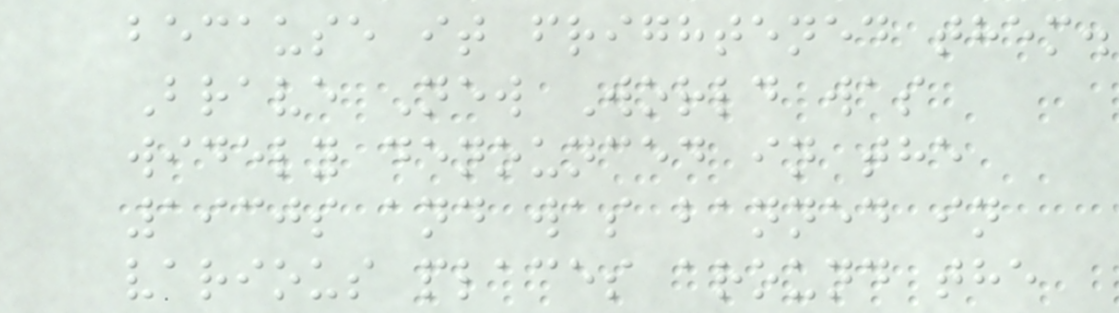because it frightened them.
Brave New World was
widely denounced in the
1930s and was banned in
various places around the
